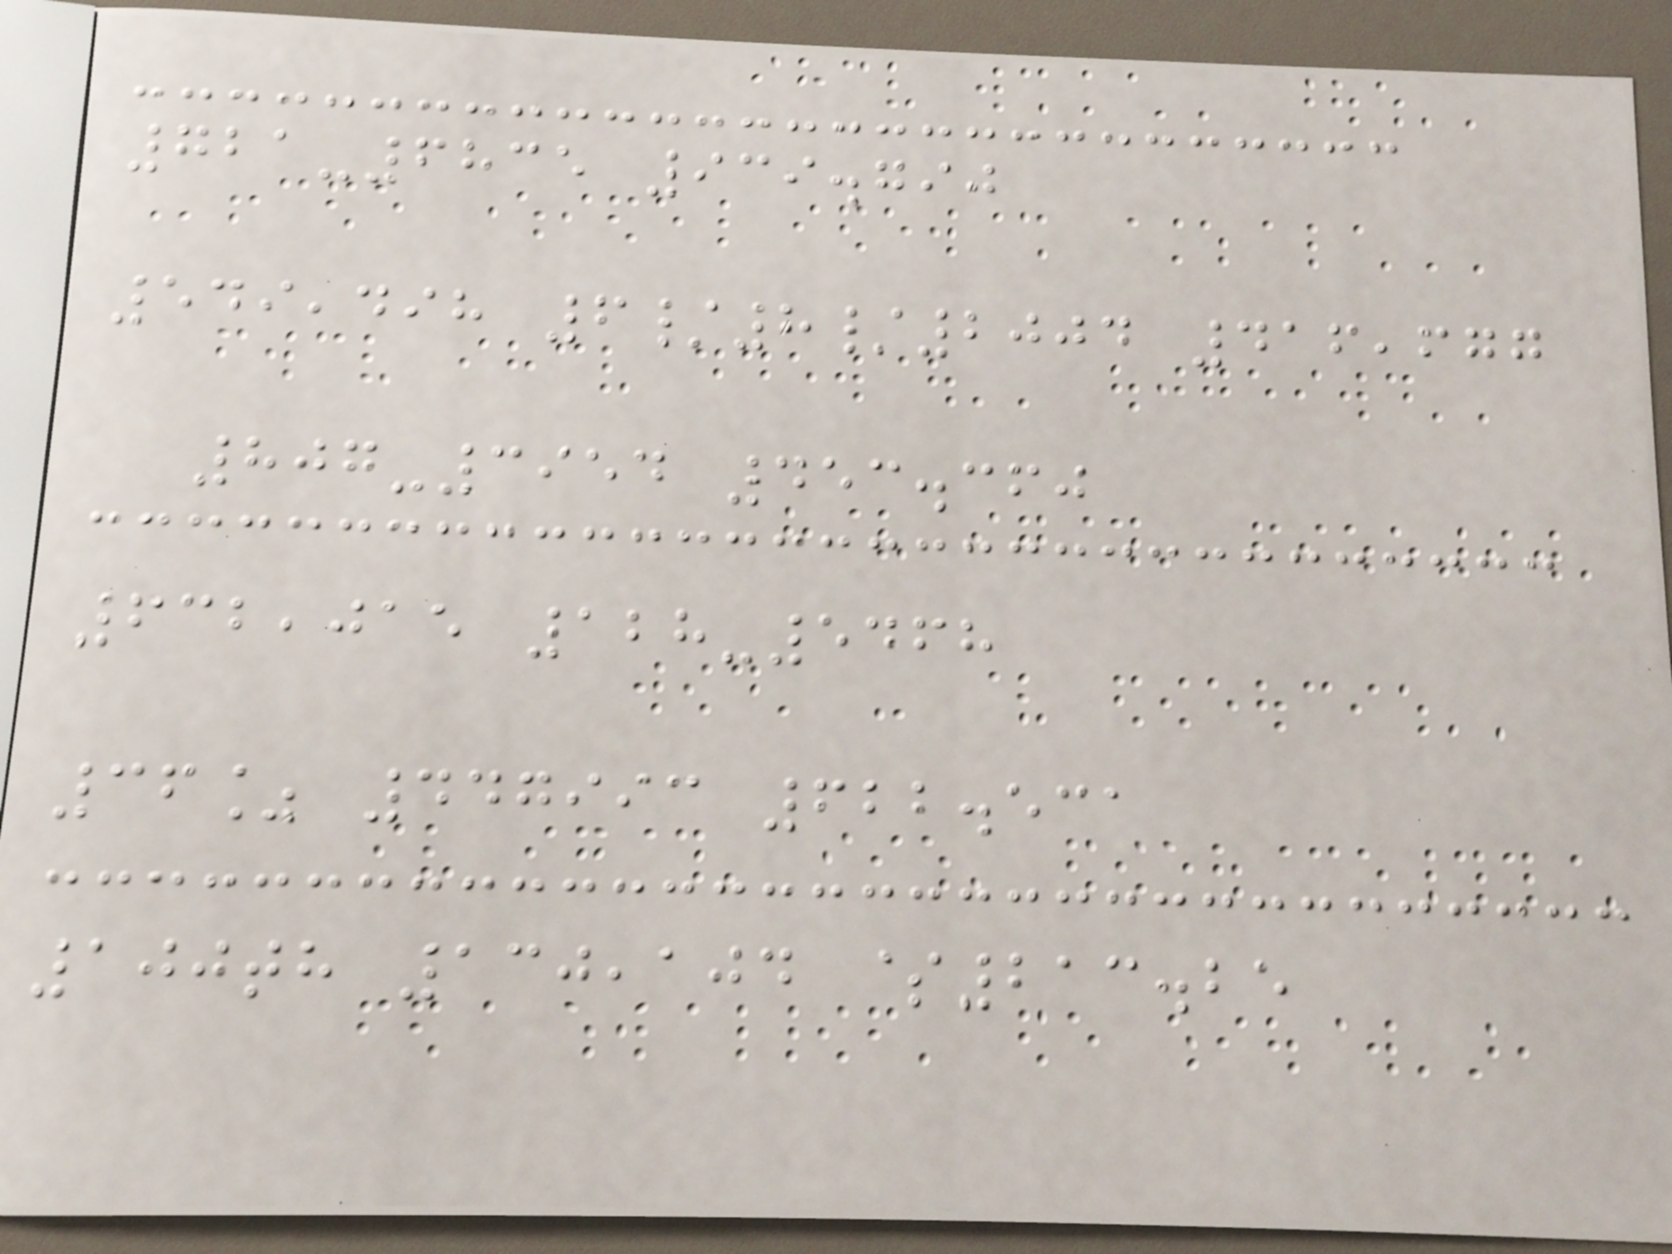721-6835 939.790
549,498 6/8/2004 416,677
807-3954 453.360
632,015 128-5468
36% 447993 622.531
100th 130,104 $213.25
